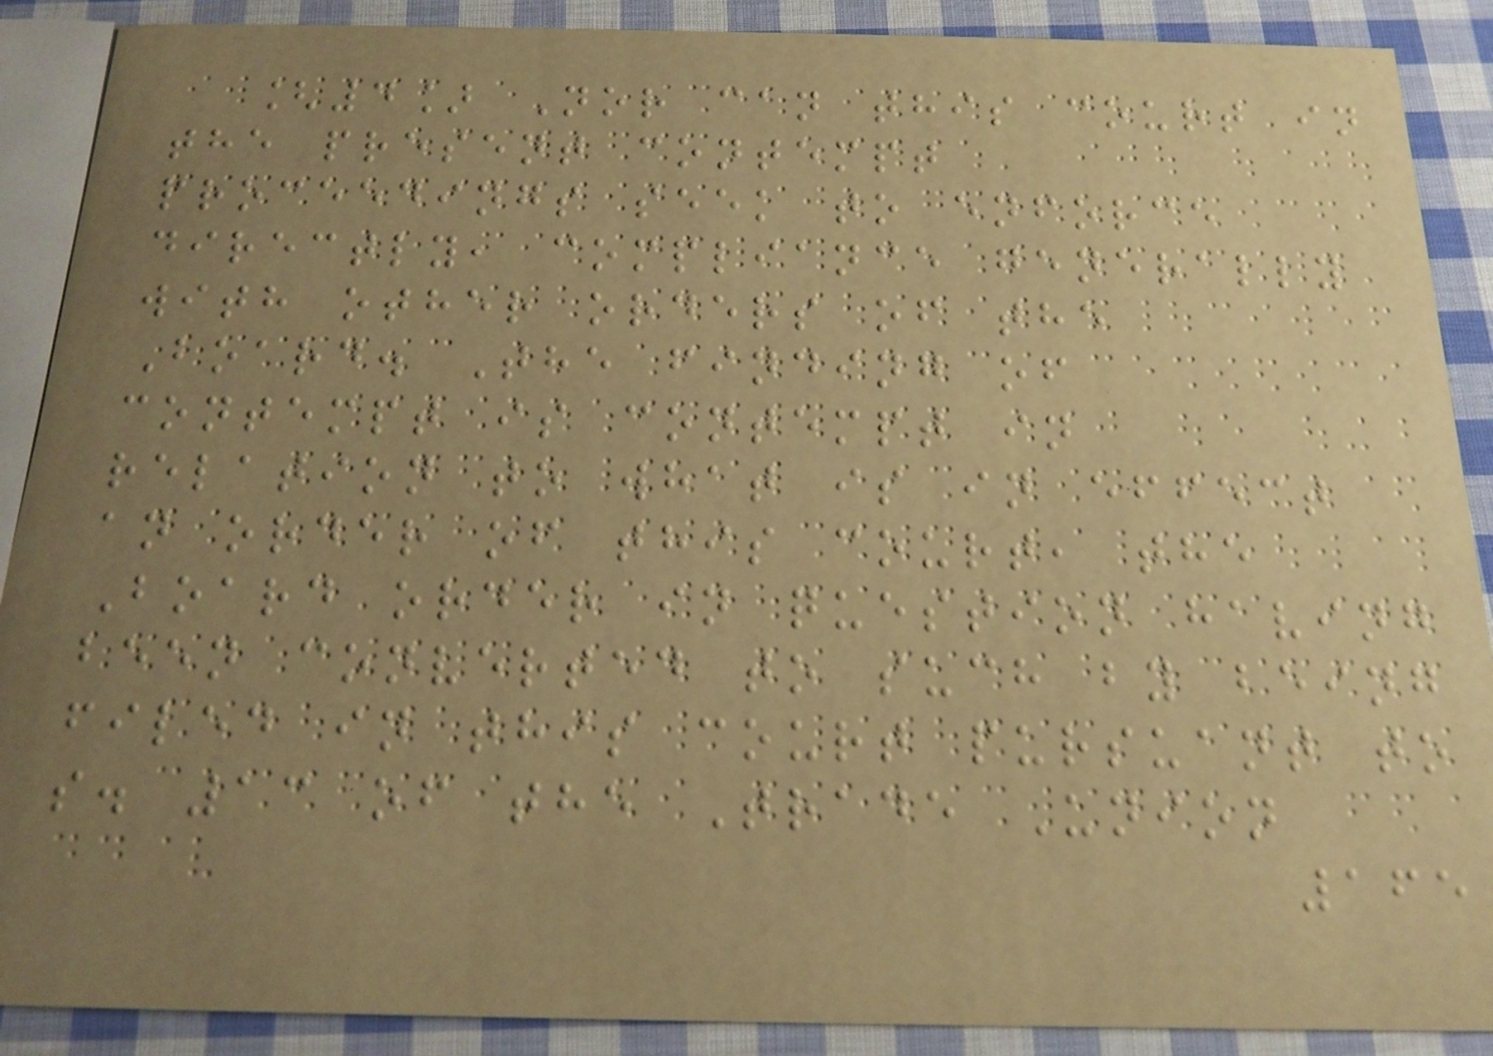[4] Nor can this court in
the present contempt
proceedings seek to enforce
directly, compliance generally
with other orders of the
Board. The finding of
contempt is contempt in
relation to what is in effect
an order of this court, the
Board order in question having
been converted to such by being
filed in this court pursuant to
s. 13 of the Trade Union
165
